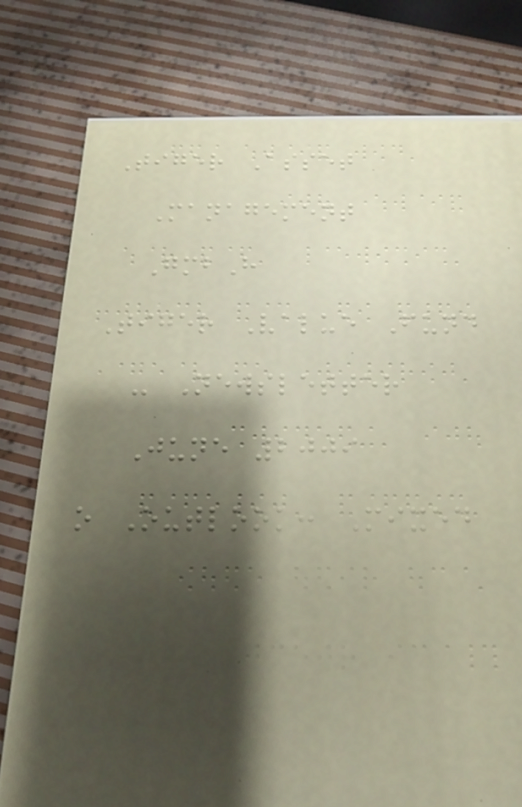Tiger Asset
Management
GmbH
Tiger Value Fund
- Newsletter
June 2009
o Outlook: Mixed
